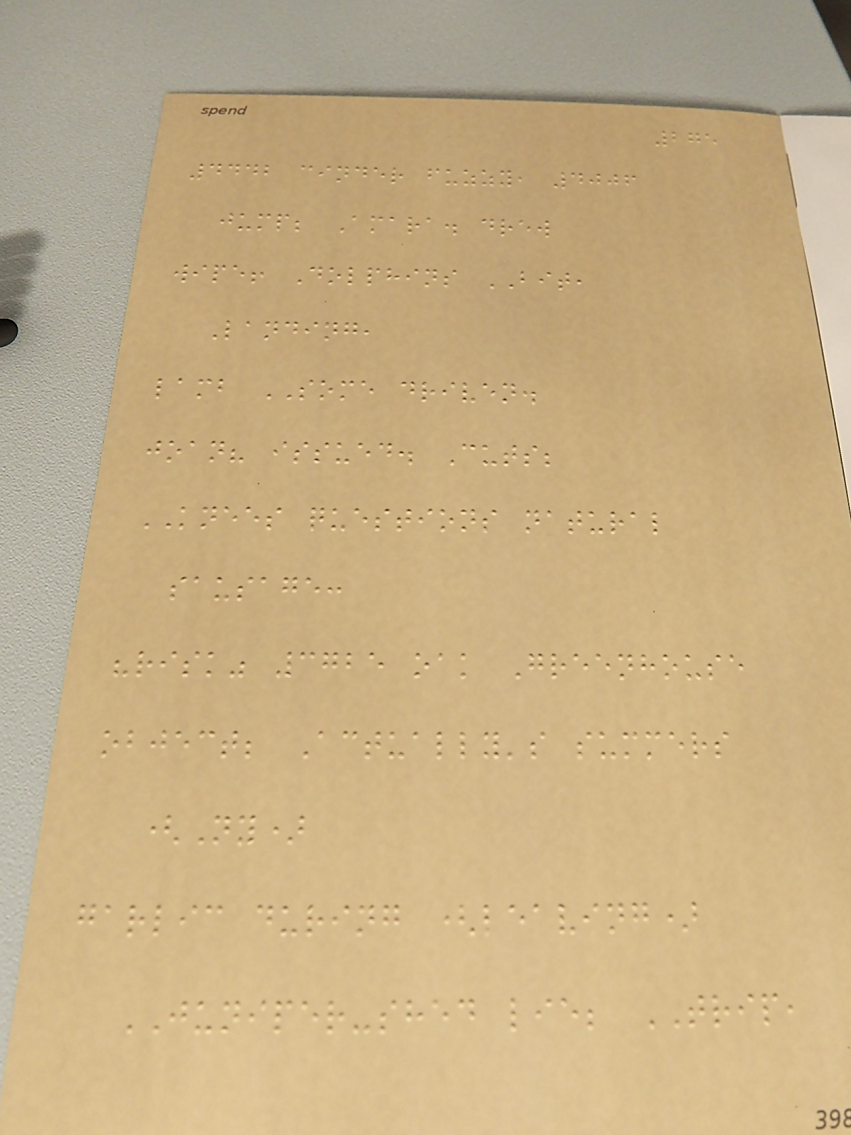275
4442 cinder fuzzy, 4006
jump; Amara. drew
wipe! Dolphins BIT,
Landing,
lamb SOME driven.
joan? issued. Cuts;
KNEES questions natural
sausage:
"risk" 3725 oak Greenhouse
object; Actually's summers
(Ny)
garlic during (leaving)
JUNIPER-shed lie; TRIP,
